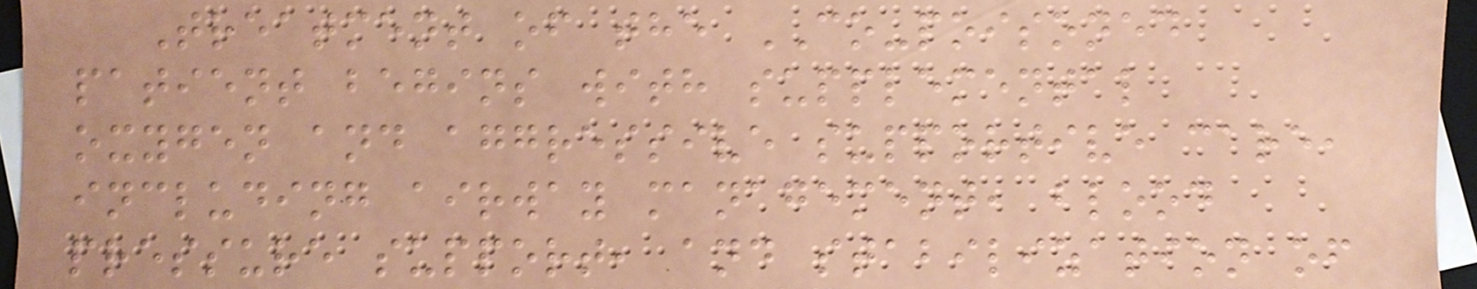Treatment of the CO-poisoned
patient begins with supplemental
oxygen and aggressive supportive care,
including airway management, blood
pressure support, and stabilization of
